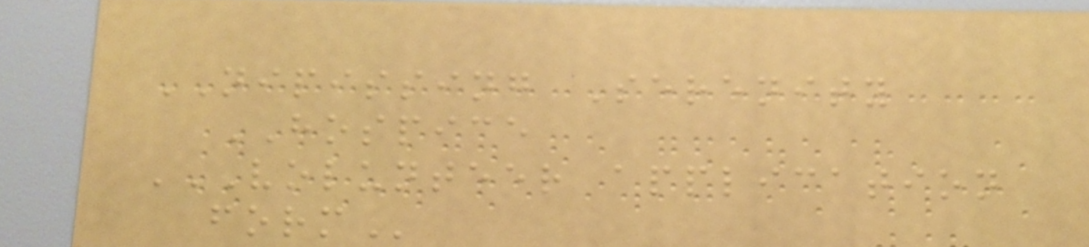NIPISSING Serenity
HOSPICE
VOLUNTEER APPLICATION
FORM
